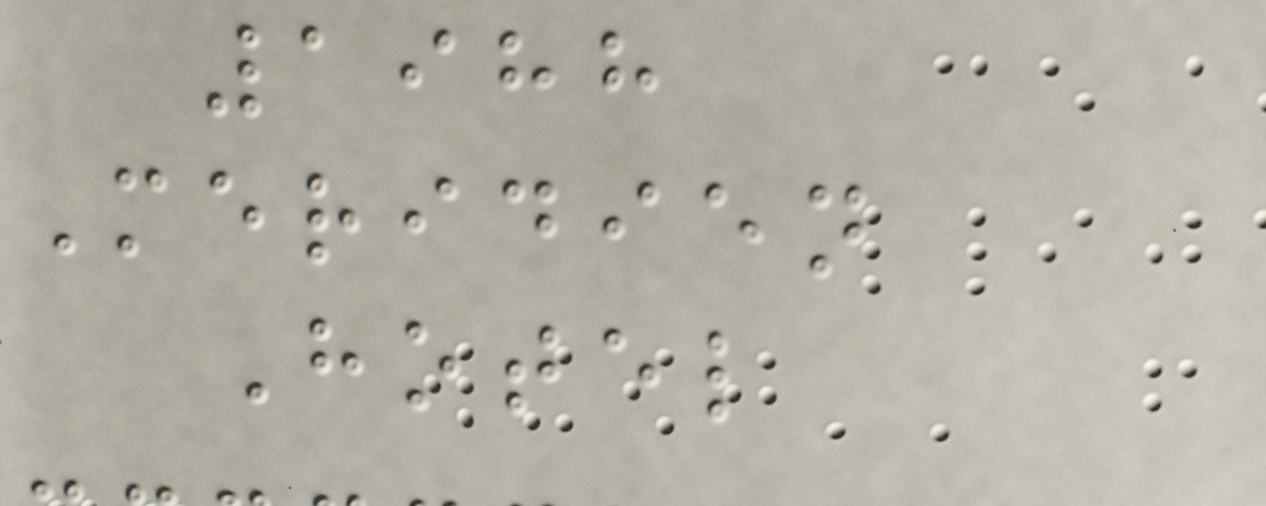1988
Meridien
Hotel
